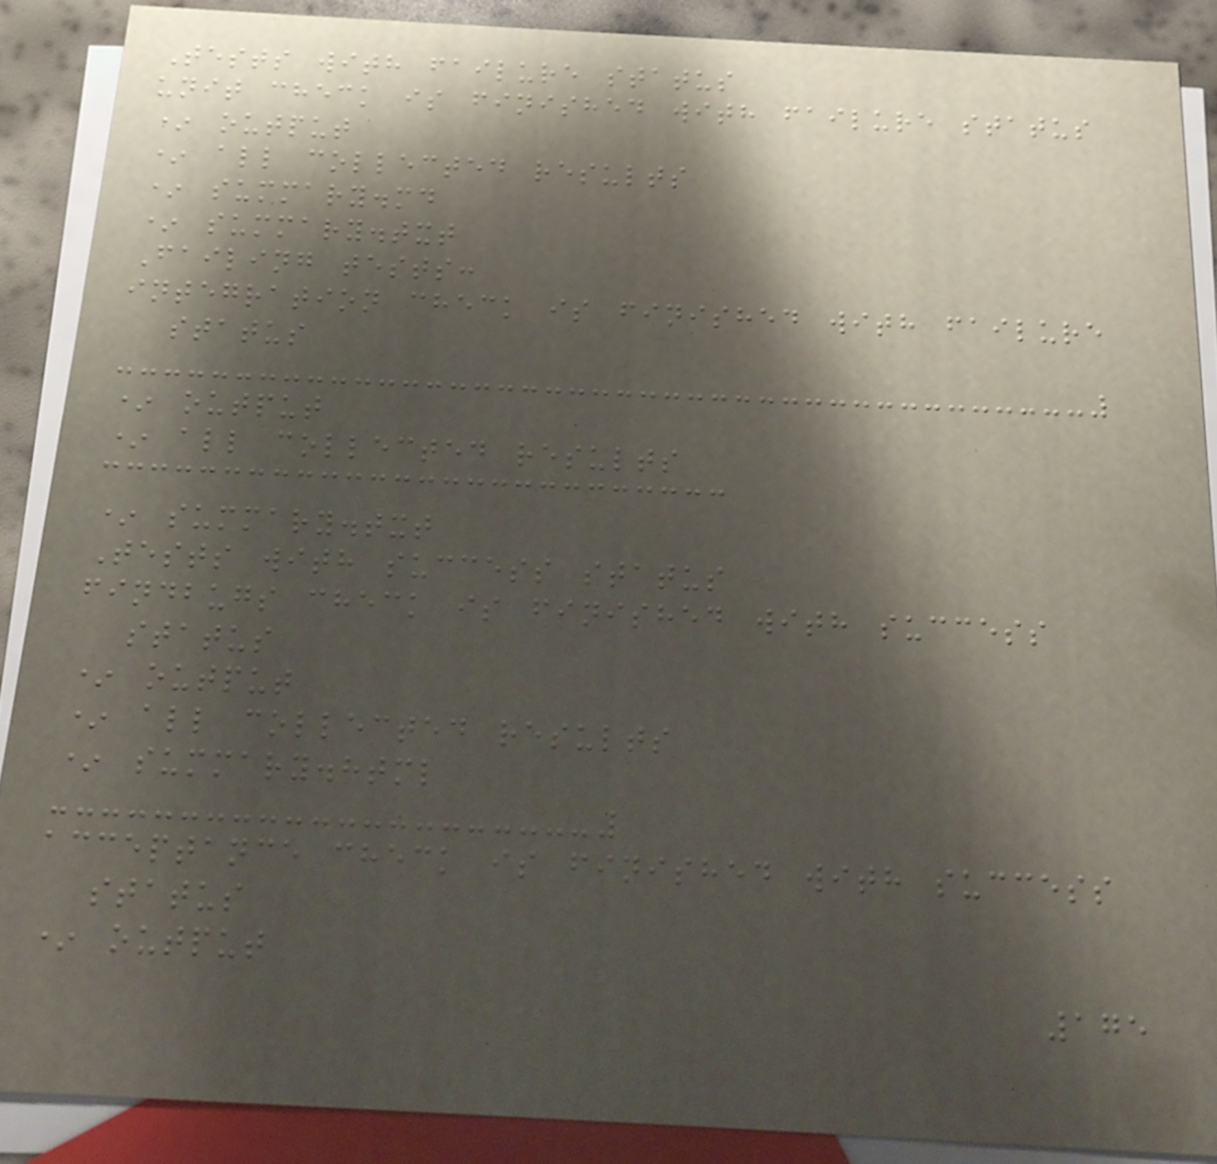Tests with failure status
unit check is finished with failure status
* output
* all collected results
* summary.md
* summary.txt
Failing tests:
integration check is finished with failure
status
* output
* all collected results
* summary.txt
Tests with success status
findbugs check is finished with success
status
* output
* all collected results
* summary.html
acceptance check is finished with success
status
* output
175
